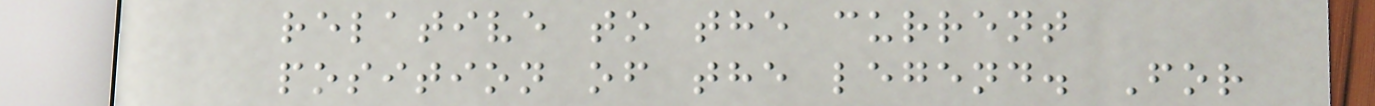relative to the current
position of the legend. For
